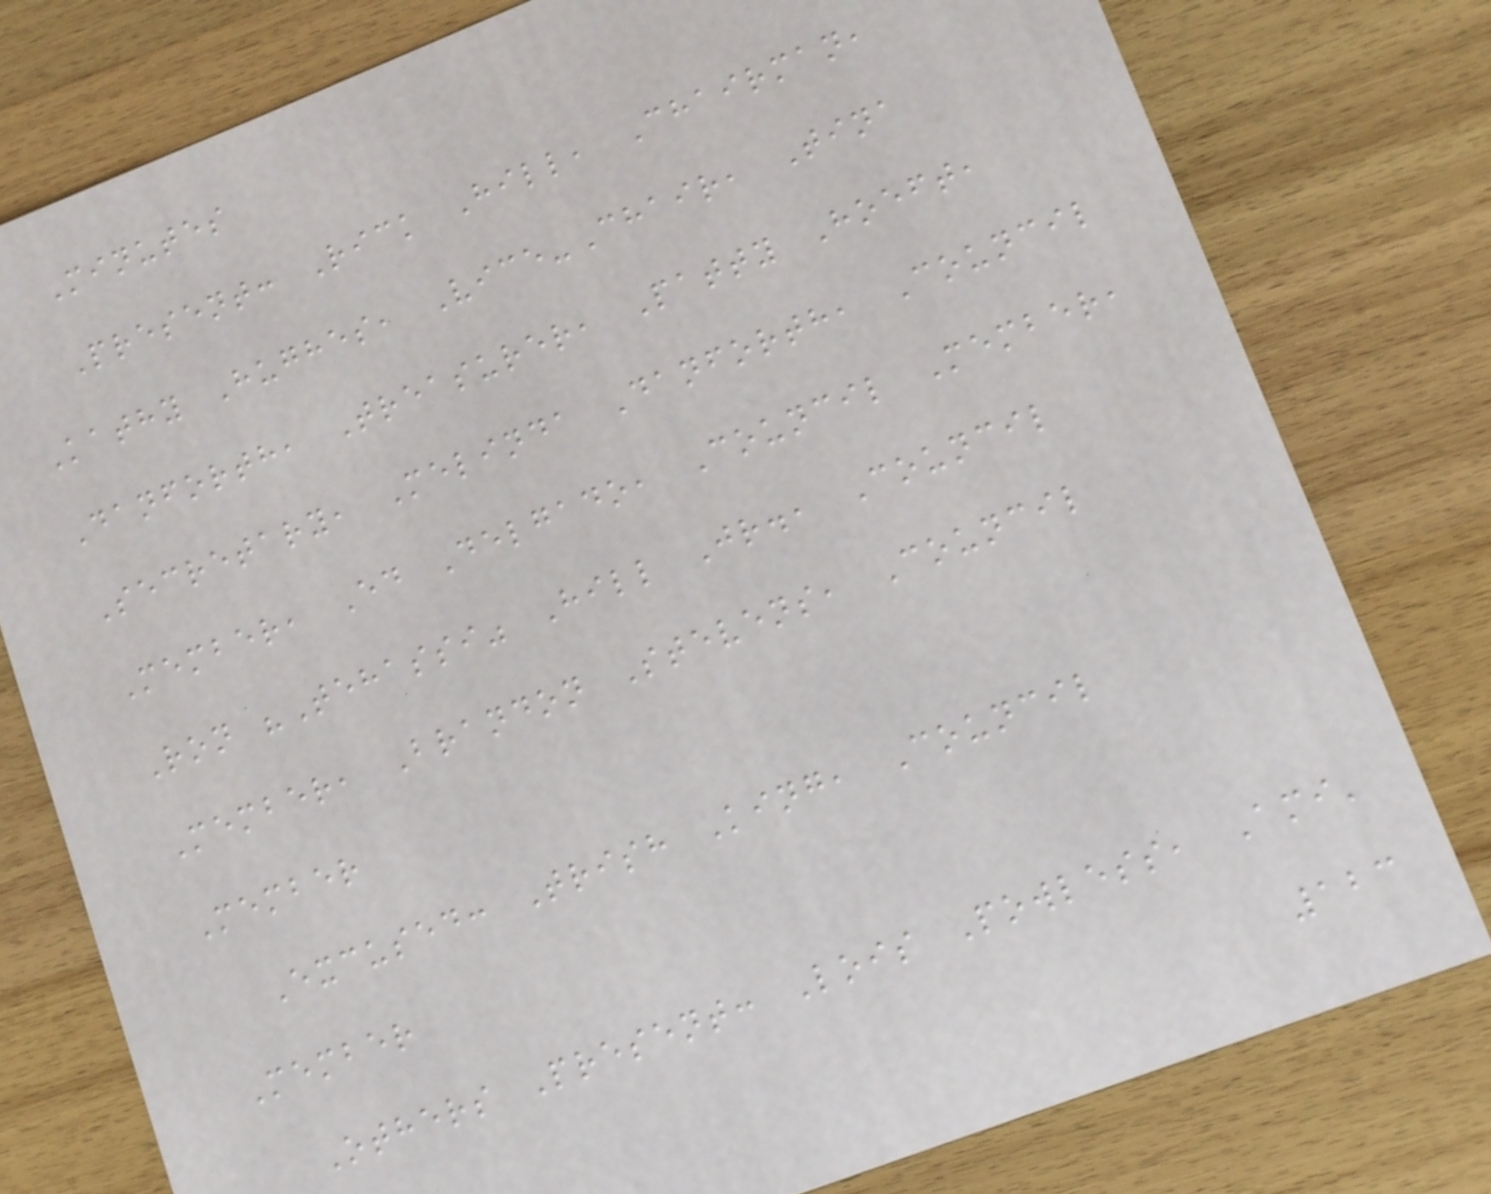Minutes
Present: Rick Hill, Chairman,
Kathy Hughes, Vice-Chair, Tina
Danforth, Treasurer, Patty Hoeft,
Secretary, Melinda Danforth, Council
Member, Ed Delgado, Council Member,
Ron "Tehassi" Hill Jr., Council
Member, Brandon Stevens, Council
Member
Excused: Trish King, Council
Member
Others Present: Lois Powless, Ami'
123
